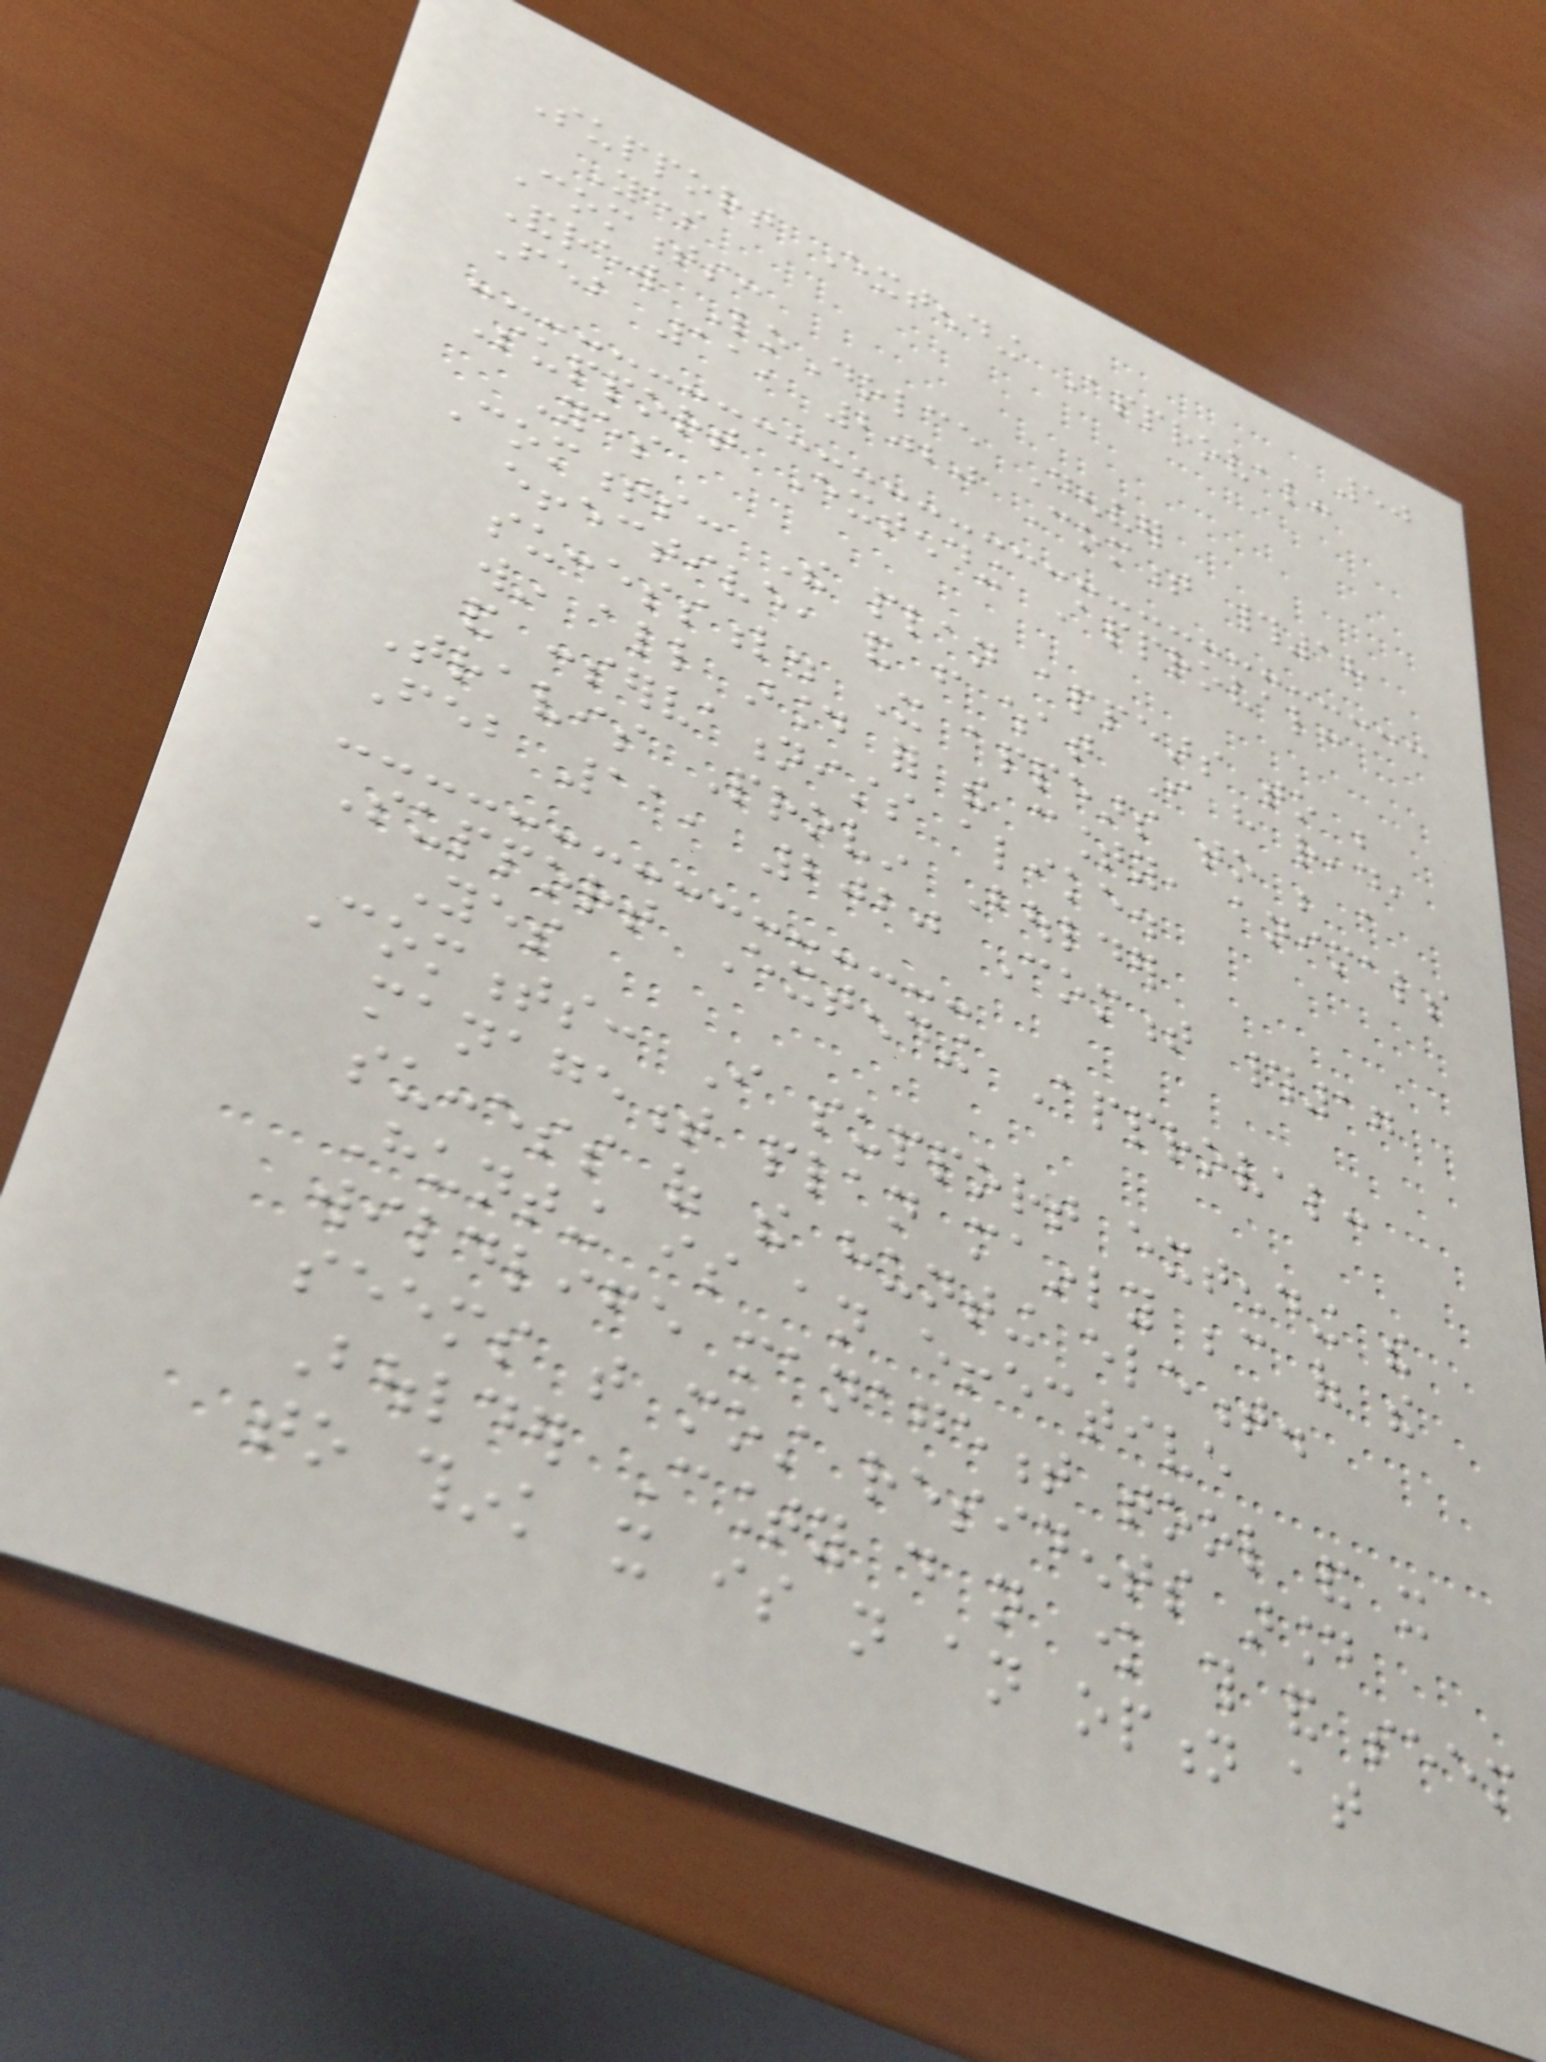50
Support Extending Approval:
Yes
Comments:
Andrew LoDolce Denver
Feb 11, 2020 Comment #18
Support Extending Approval:
Yes
Comments: The plan appears to be
effective, and from what I have read,
successful. It appears to be a
win all around for the county, animals
and conservationists alike.
Travis Provin Boulder
Feb 11, 2020 Comment #17
Support Extending Approval:
Yes
Comments: I support extending the
management plan mainly because of the
success of the hunting element.
Hunting is an effective
wildlife management tool and it
seems that most residents around
Boulder County do not know this and seem
to think it is not an option at
